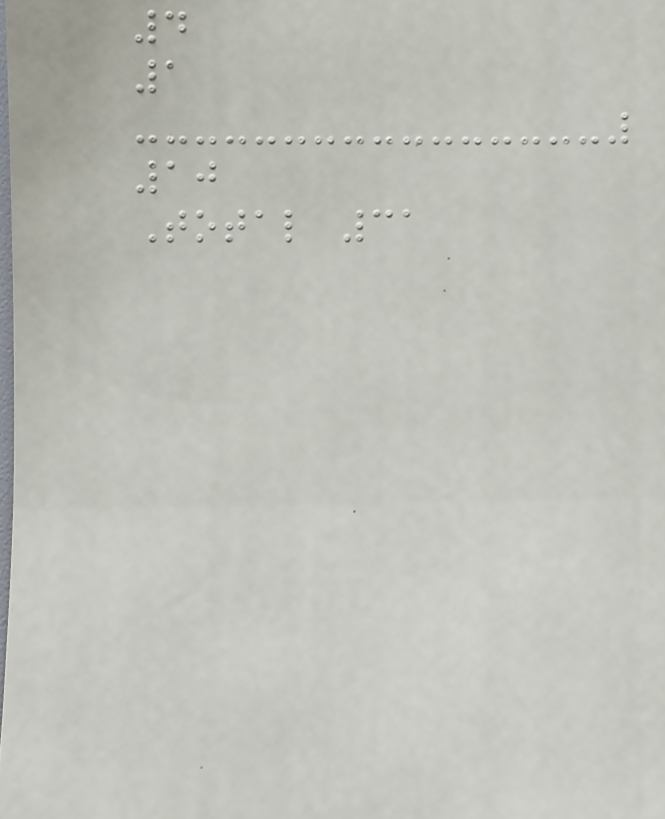4
1
10
Total 31
